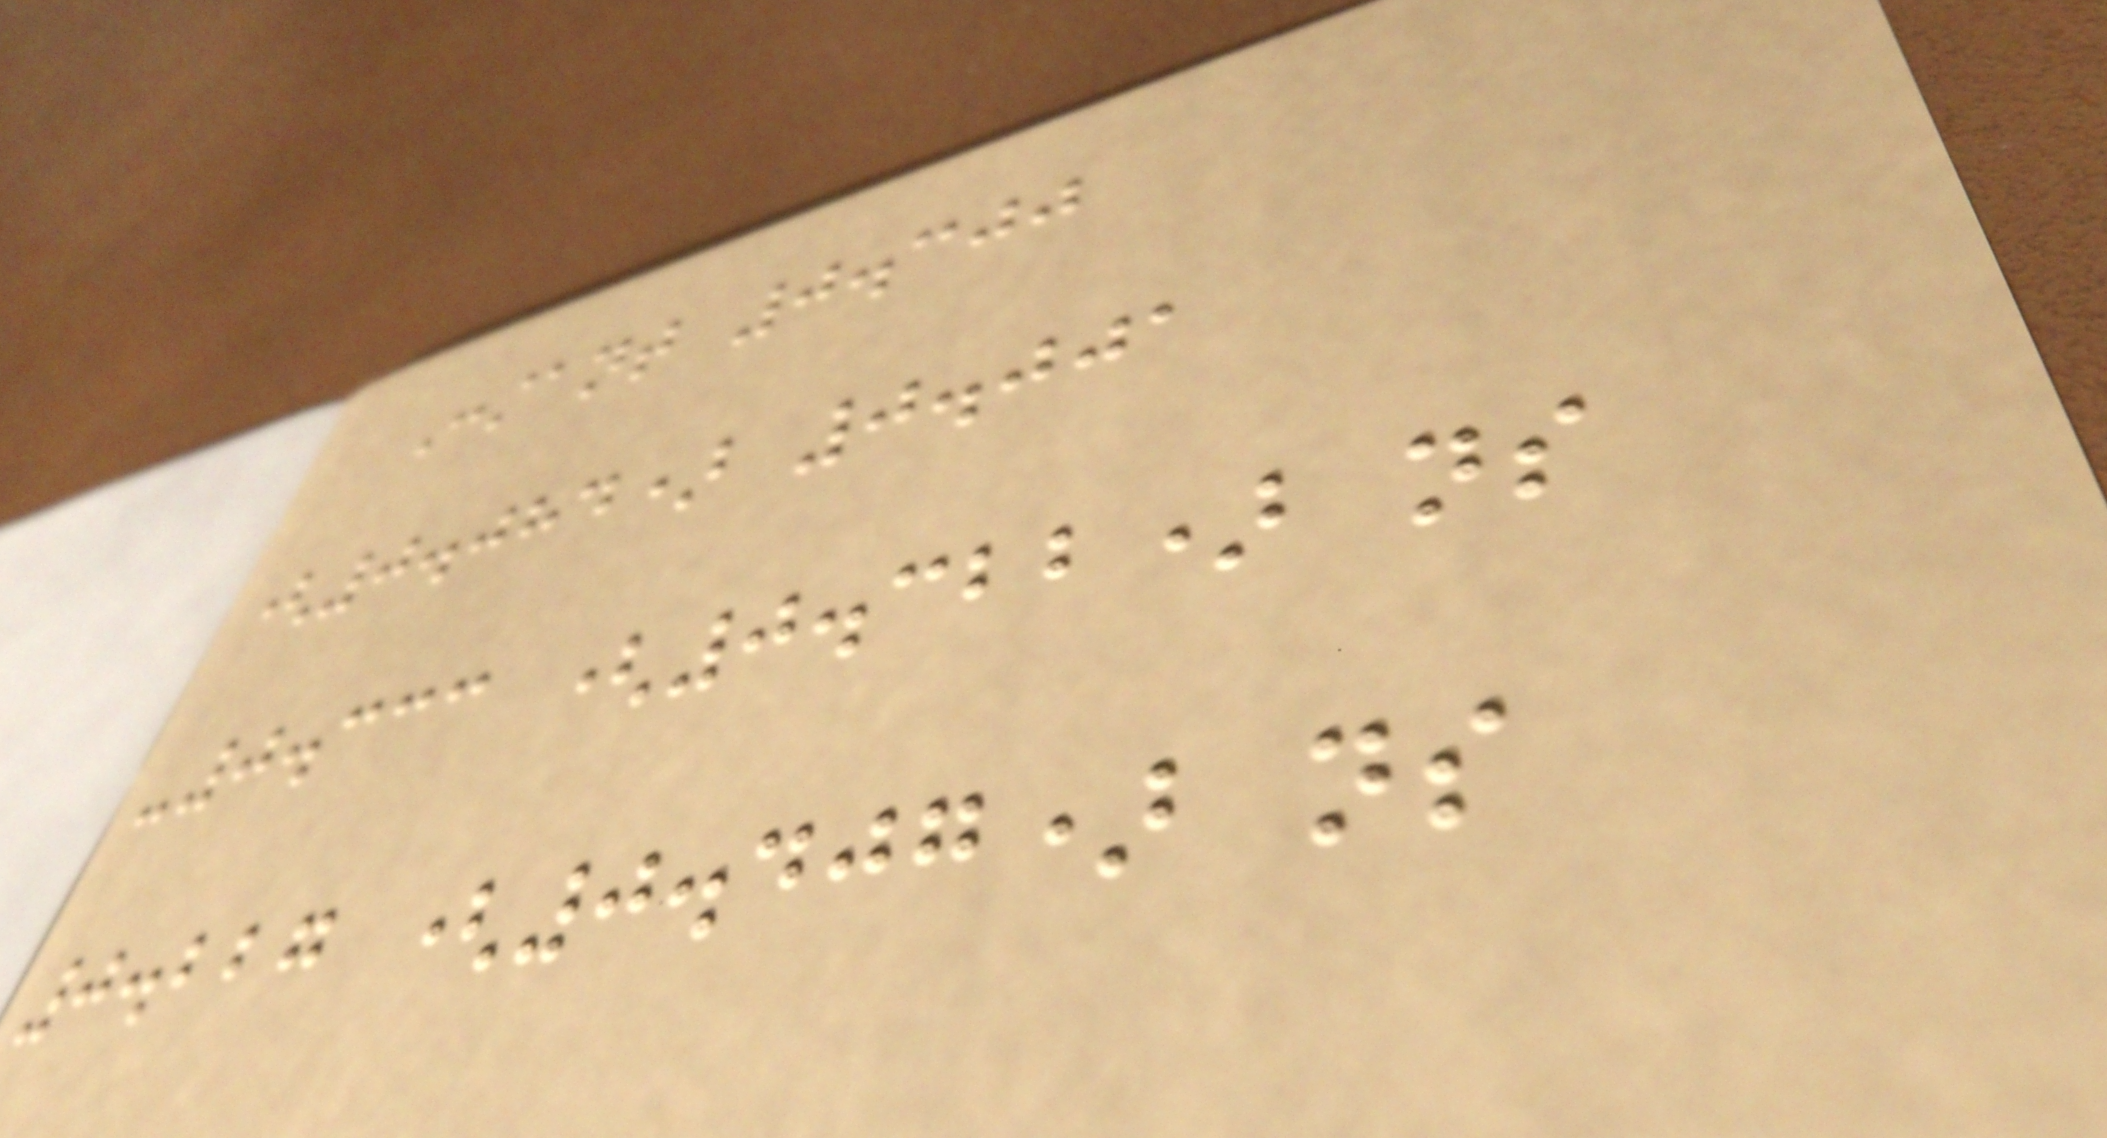Constant 0.300
(0.084) 0.001
-0.333 (0.322) ns
0.227 (0.407) ns
